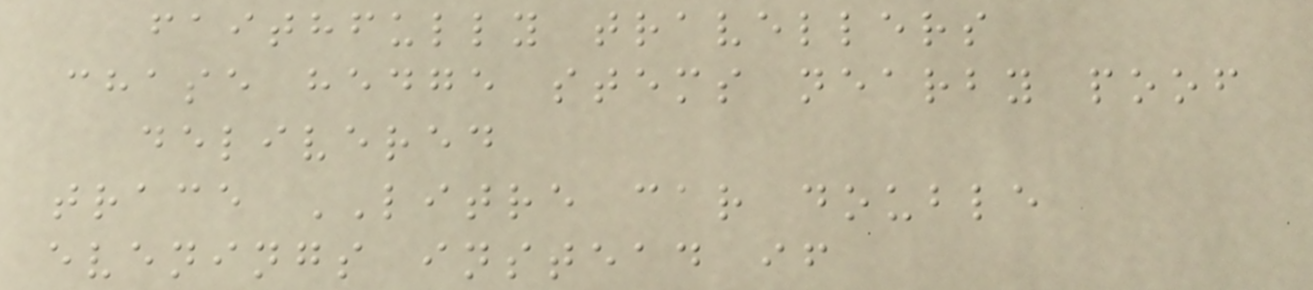faithfully travellers
chase hedge stems nearby poof
delivered
trace LITRE car double
evenings instead if
